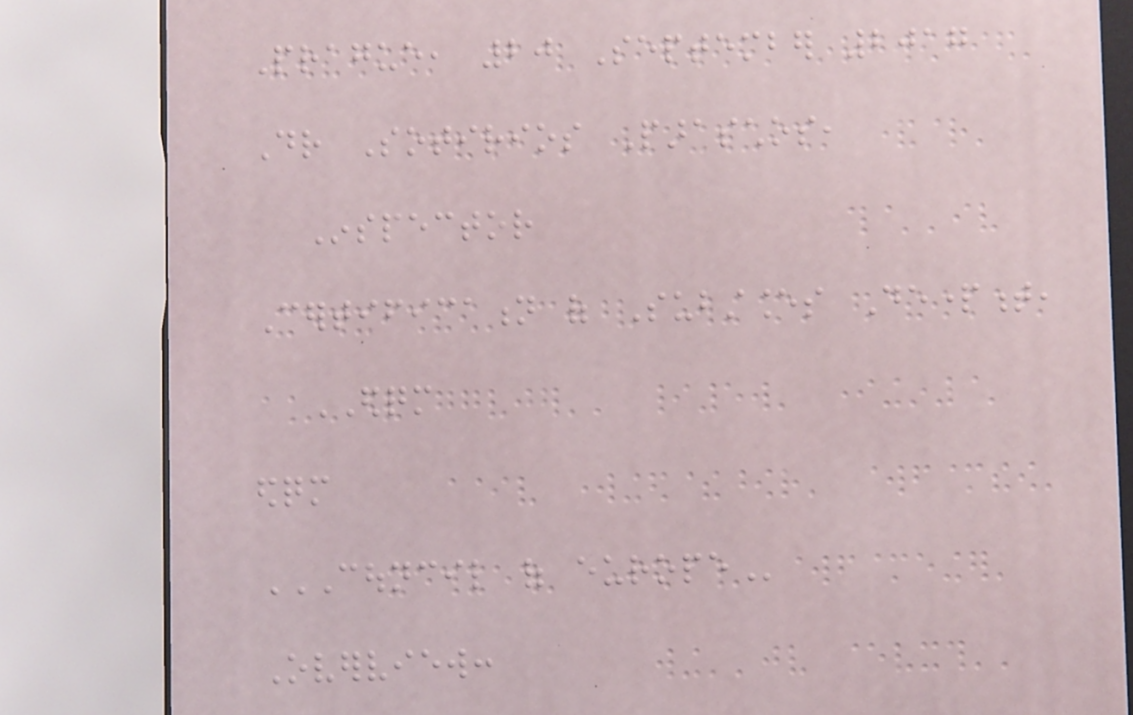Prague, 20 September 2017
Dr Sotirios Paraschos,
Inspector
Certification of Substances Department,
EDQM
edqm
COUNCIL OF EUROPE
Overview:
